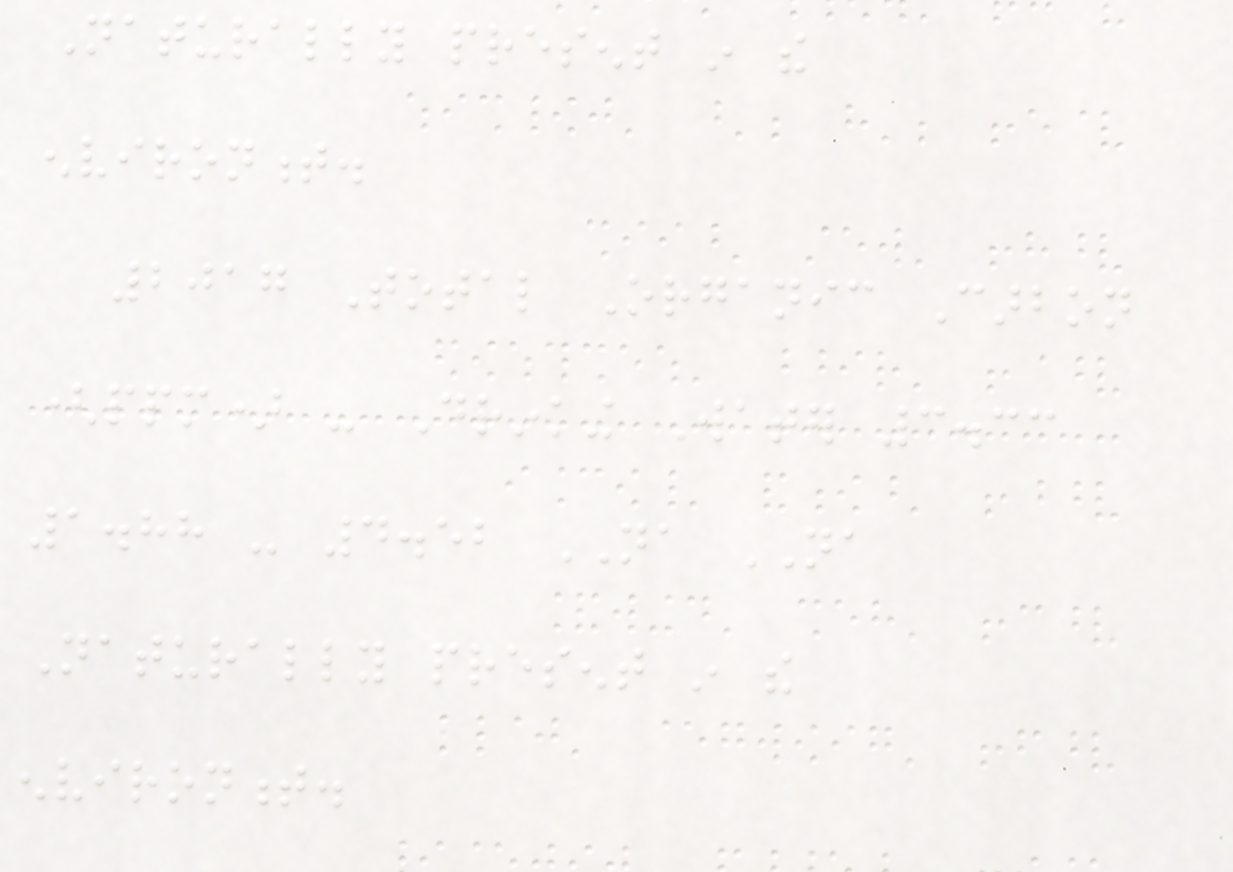Naturally present in the
environment.
2017 Total Organic Carbon
(ppm) - Drinking Water 3.33
1.88 - 4.52 NA NA
Naturally present in the
environment.
